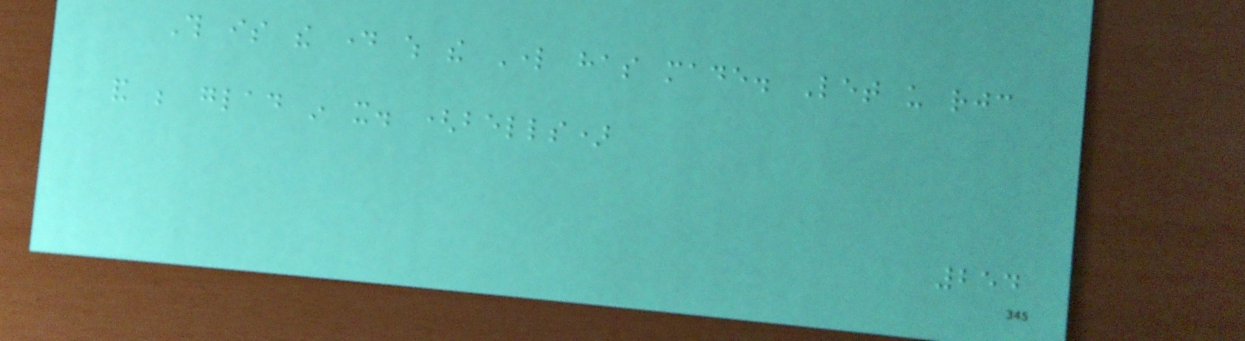This is the day which the Lord has made. Let us rejoice
and be glad in it. (bells)
254
